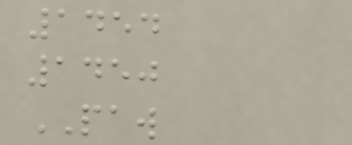1454
1450
PAW
